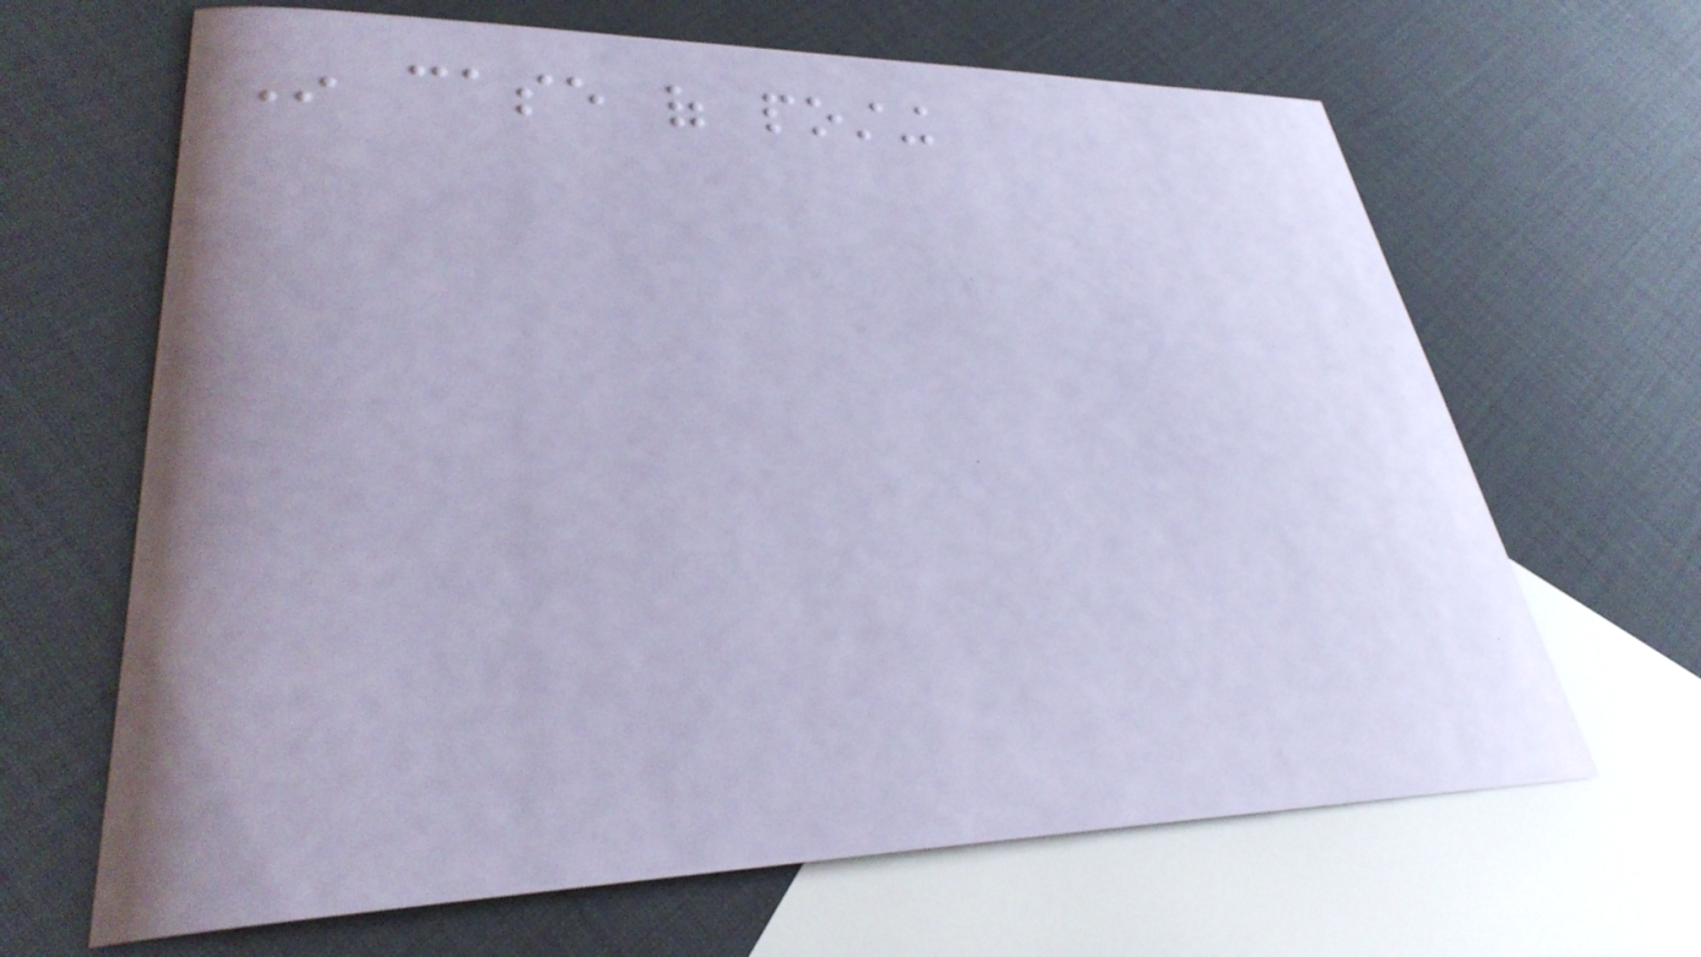In case of posting
